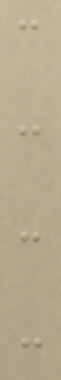:
:
:
:
